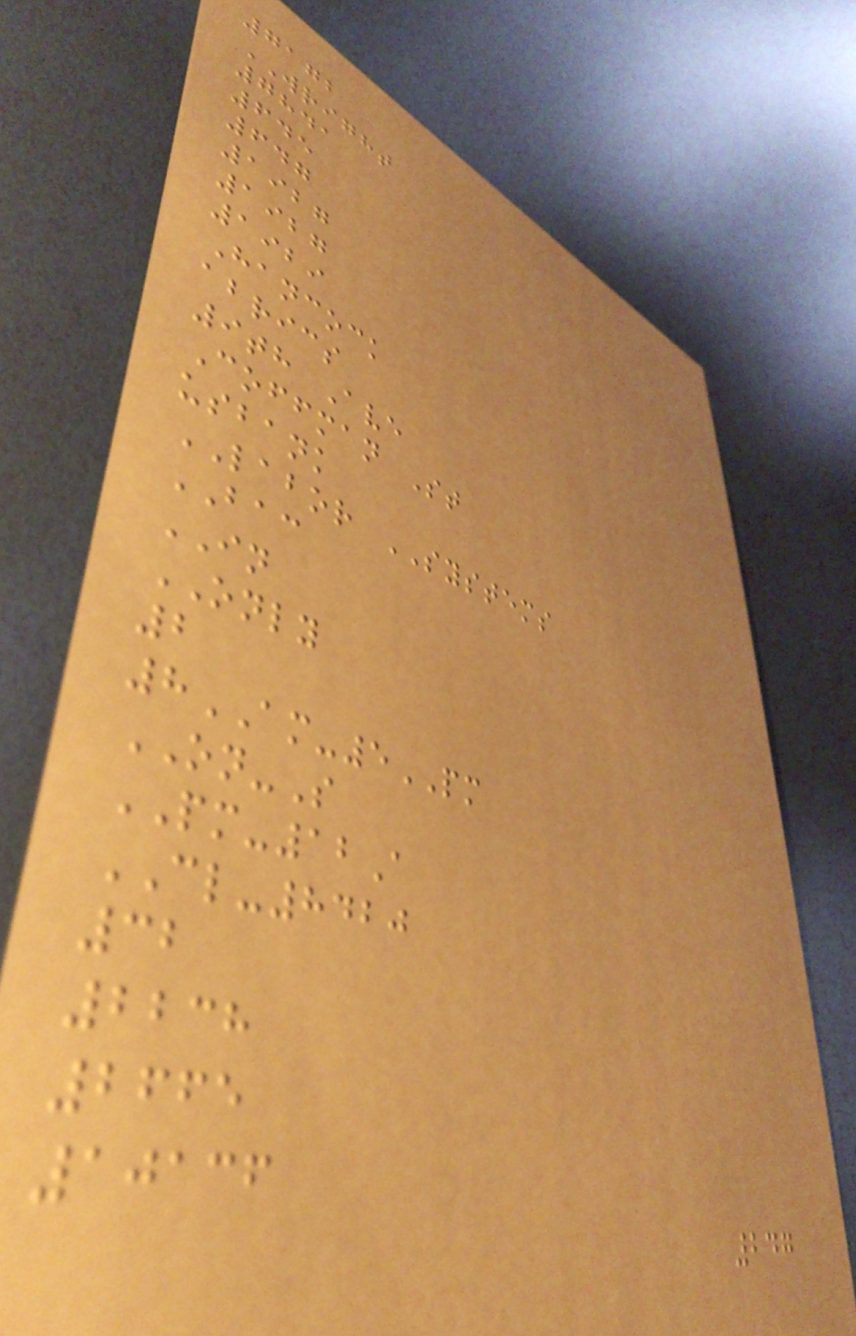7172
WRIGHT
7841
645
647
1927
1927
1929
Hancock
abrics
9th Ave
Coffman St
usbank
LABOR SYSTEMS
BAC
IN
ONLY
2
8AM-5PM
ON-S
PM-12A
CL-8420
32
2238
2665
10136
247
